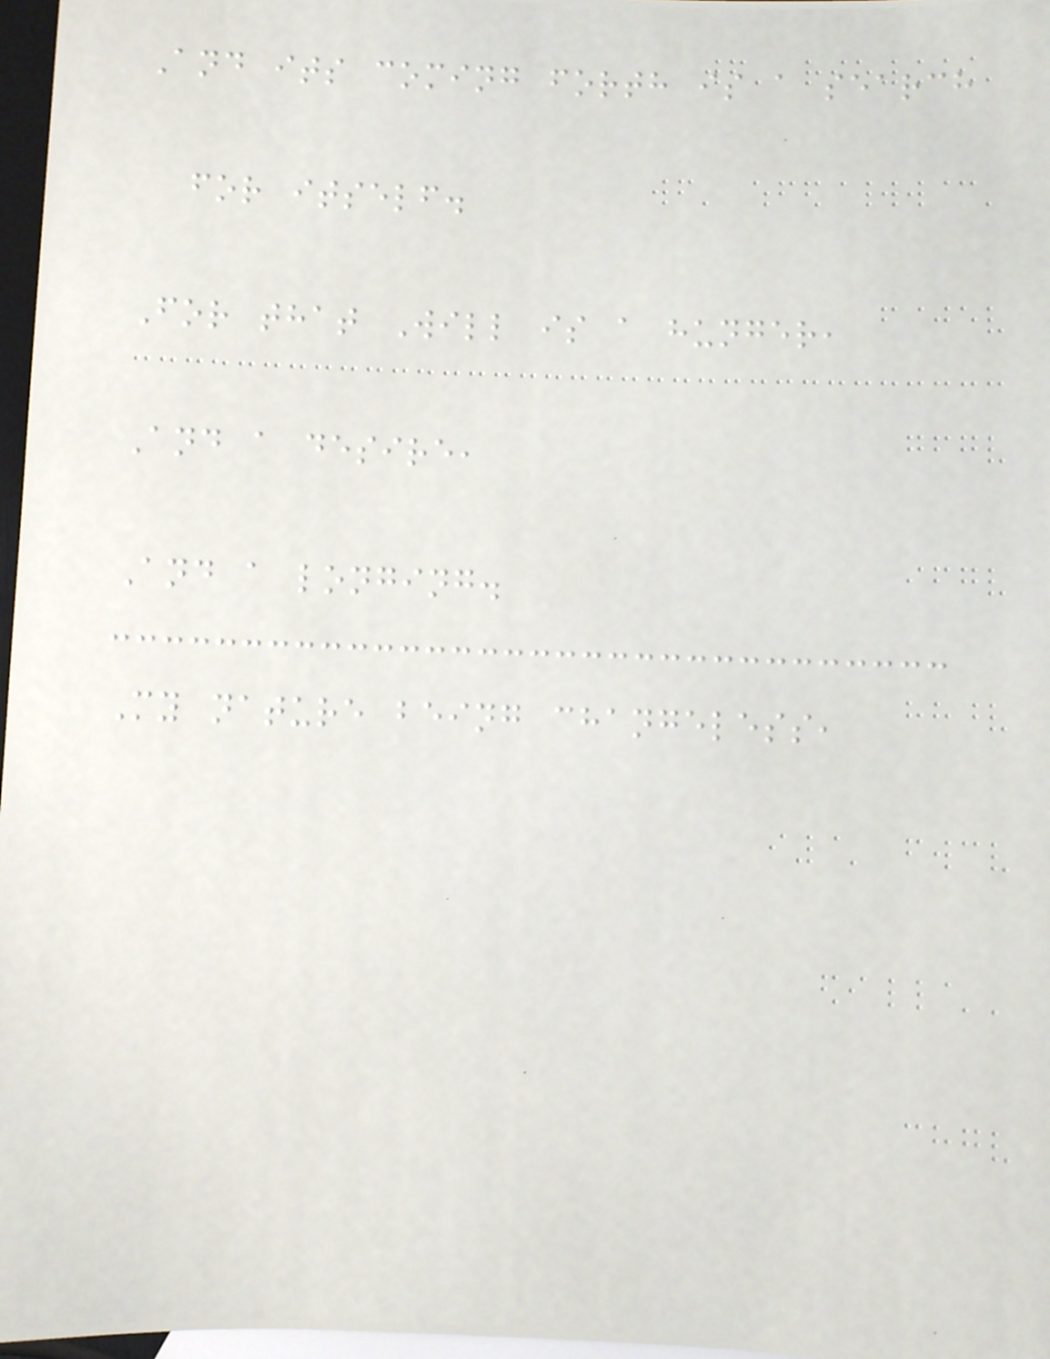And its coming forth is a search
for itself.
For that Will is a hunger,
And a desire,
And a longing.
My nature being changeless,
